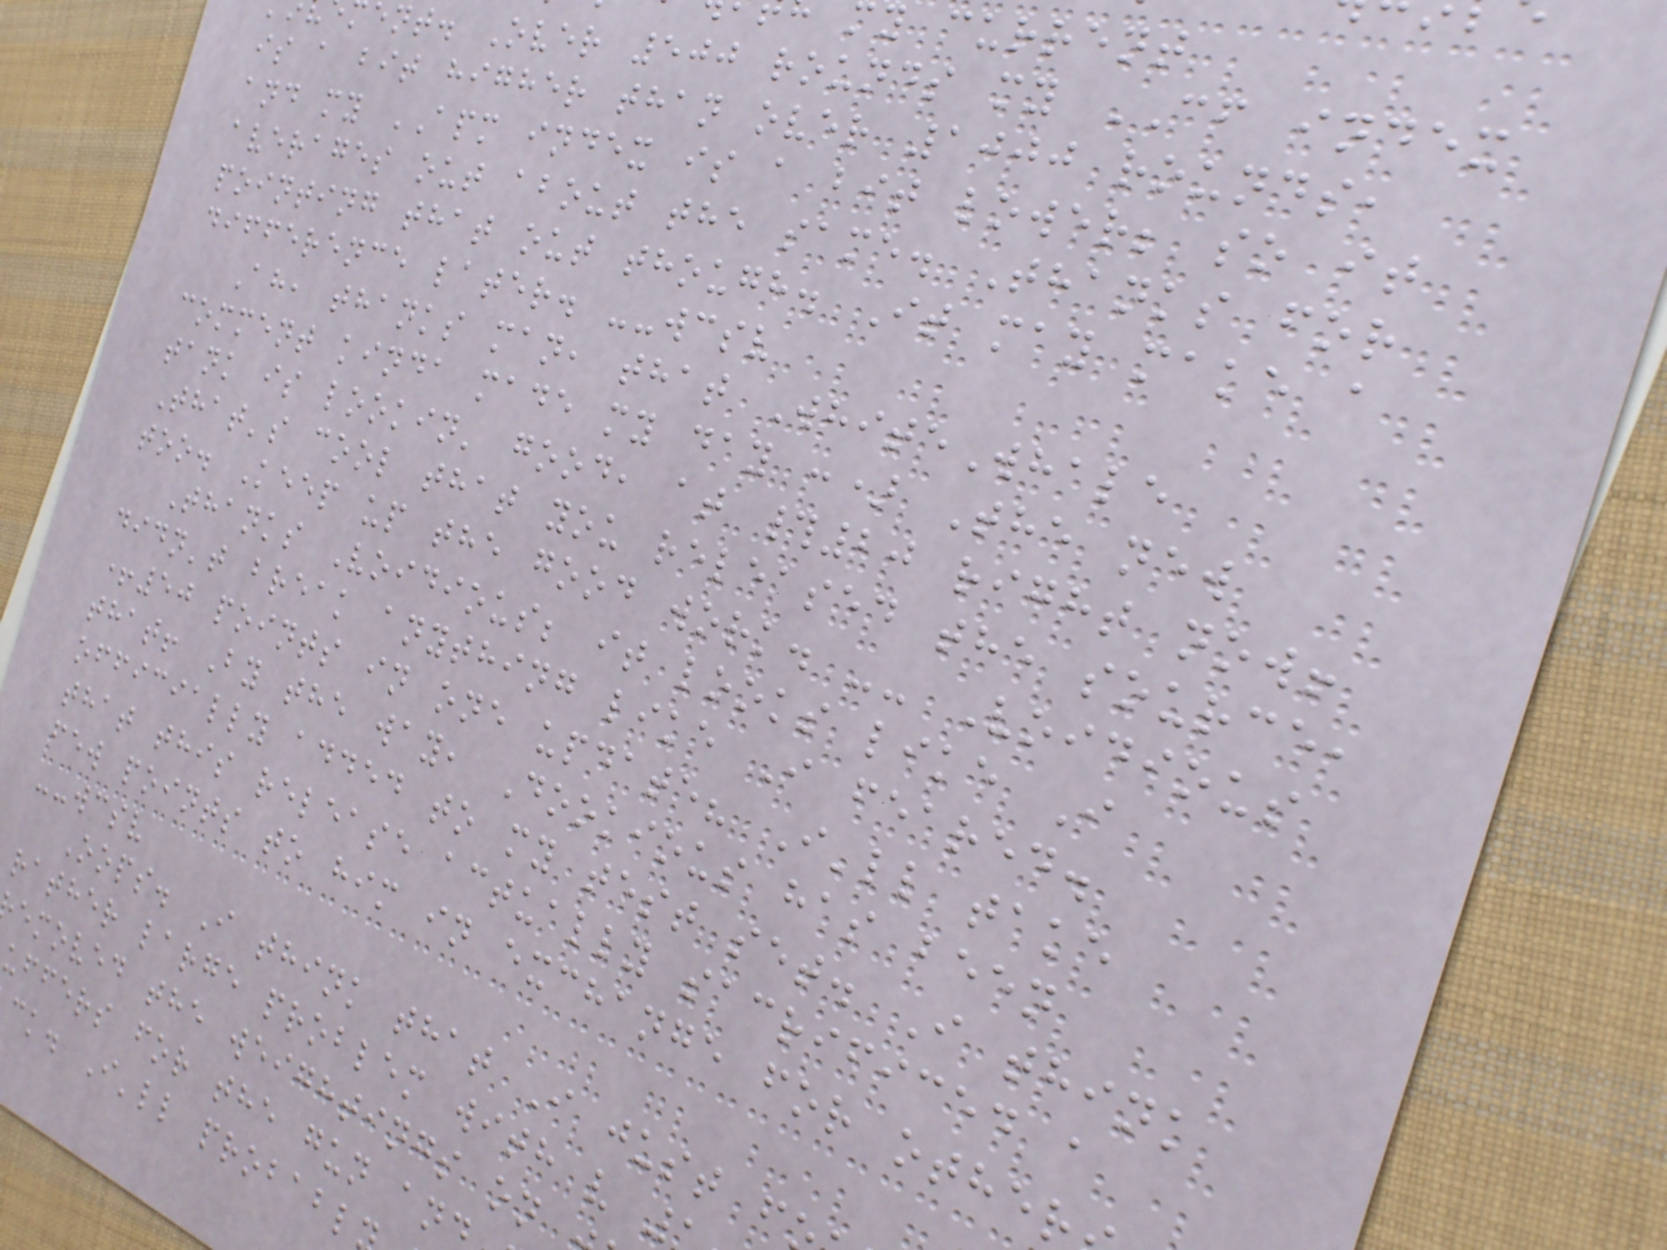y current
ent. Over 500 rounds my CF index
is a bit higher than over 1000 rounds,
and my APM index is a bit lower; so it
averages out about the same. Thanks for
pointing that out though. It may make a
difference later. --wcsv
Ah, thanks man, that WhiteWhale
comment kinda made my day :) The new
tank is lookin' good, at #20 right now!
That's cool that you released the source,
too. Keep up the good work. -- Voidious
Thanks Voidious; it looks like I
didn't break anything like I feared.
+50 points in one update? I'll take
that! By the way, Dookious has been
officially added to my test set. I think
that this release actually sacrificed a
few points to him in exchange for other
--wcsv
Oops. I think that I just f
rather large problem with v
emoved the weightings on
uffers for the gun an
ck. I'll probabl
